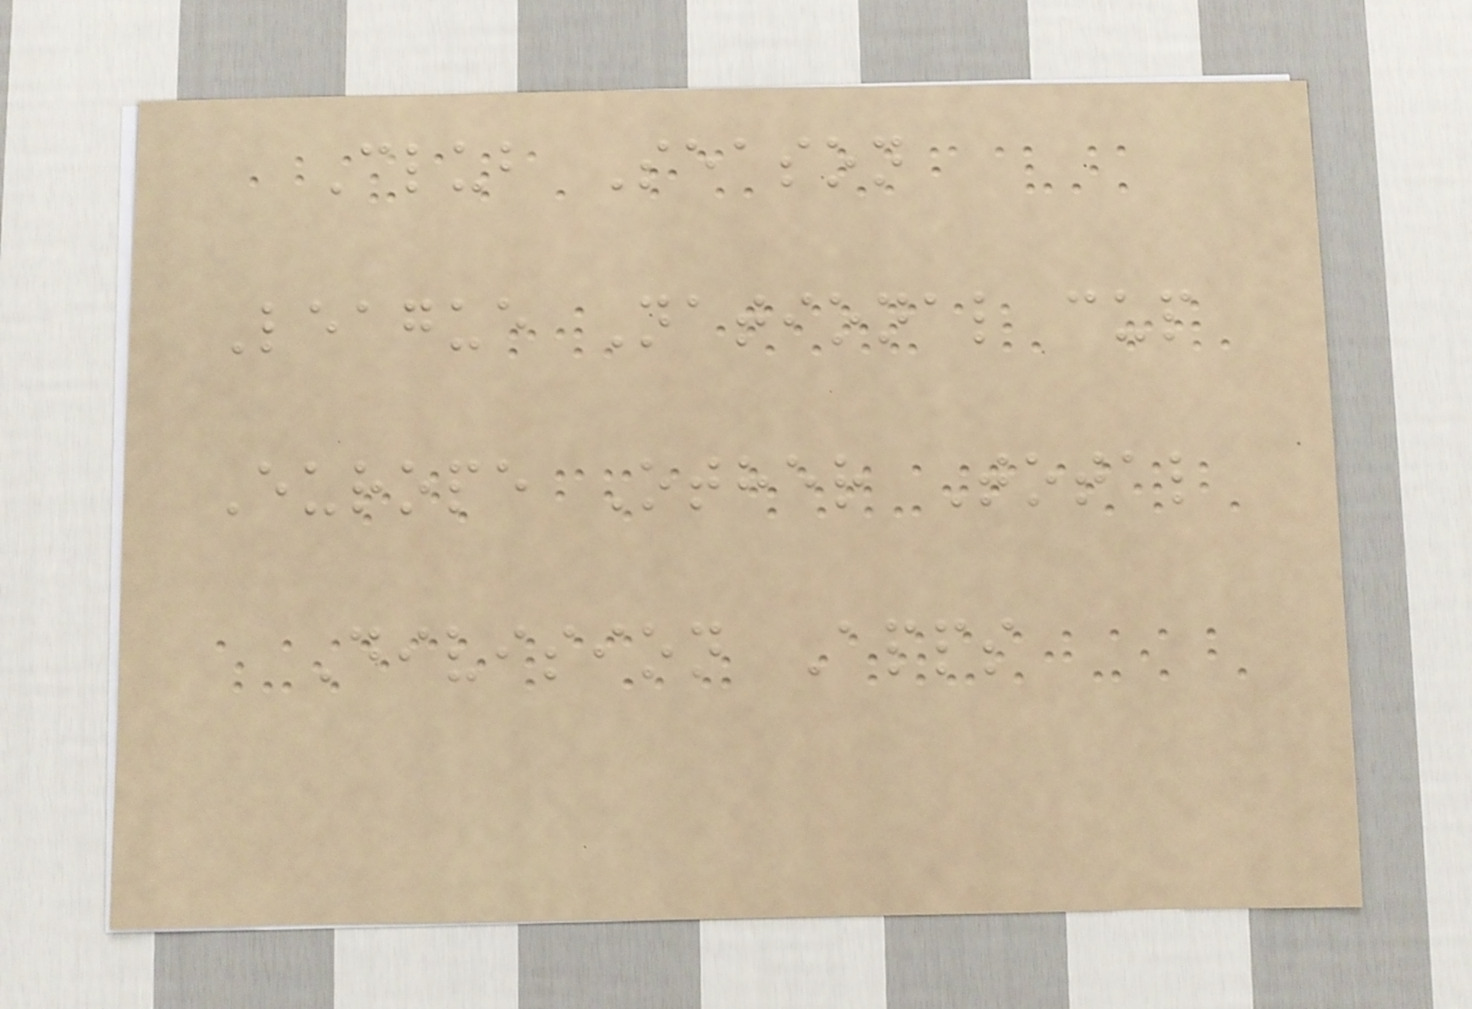Club Season
League National cup
Europe Other Total
Division Apps
